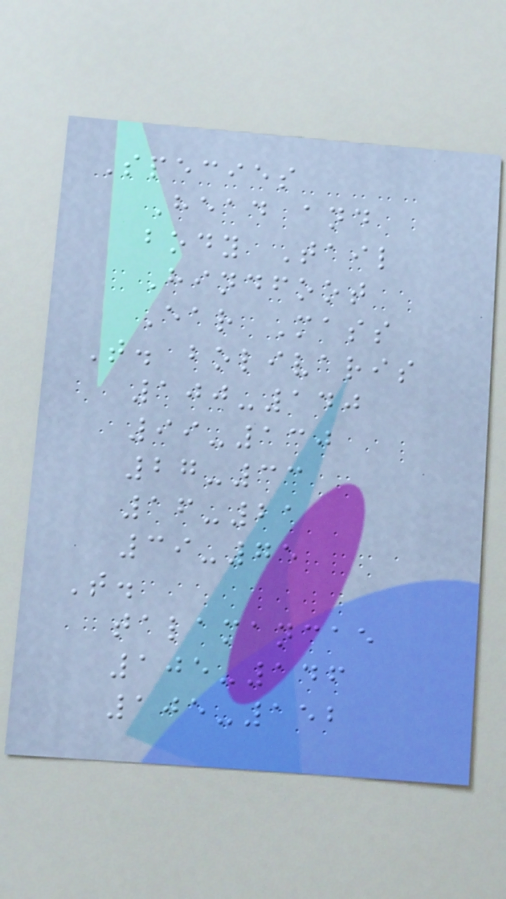Species
Head and
body Tail
Hindfoot
Ear Mass
T. bolivaris
100-140
99-130
27-33
16-21
39-75
T.
talamancae
105-146
105-152
